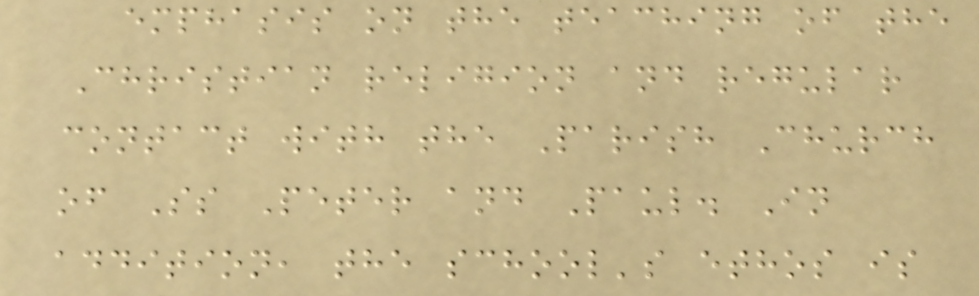emphasis on the teaching of the
Christian religion and regular
contact with the Parish Church
of Ss Peter and Paul. In
addition, the school's ethos is
